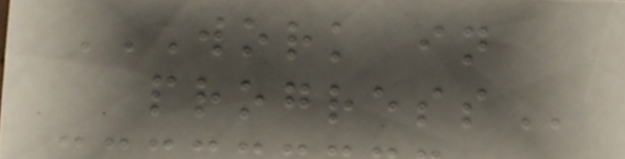WORK IN
PROGRESS
